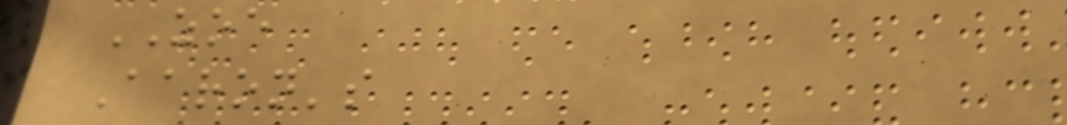ZOE
Aaron's
